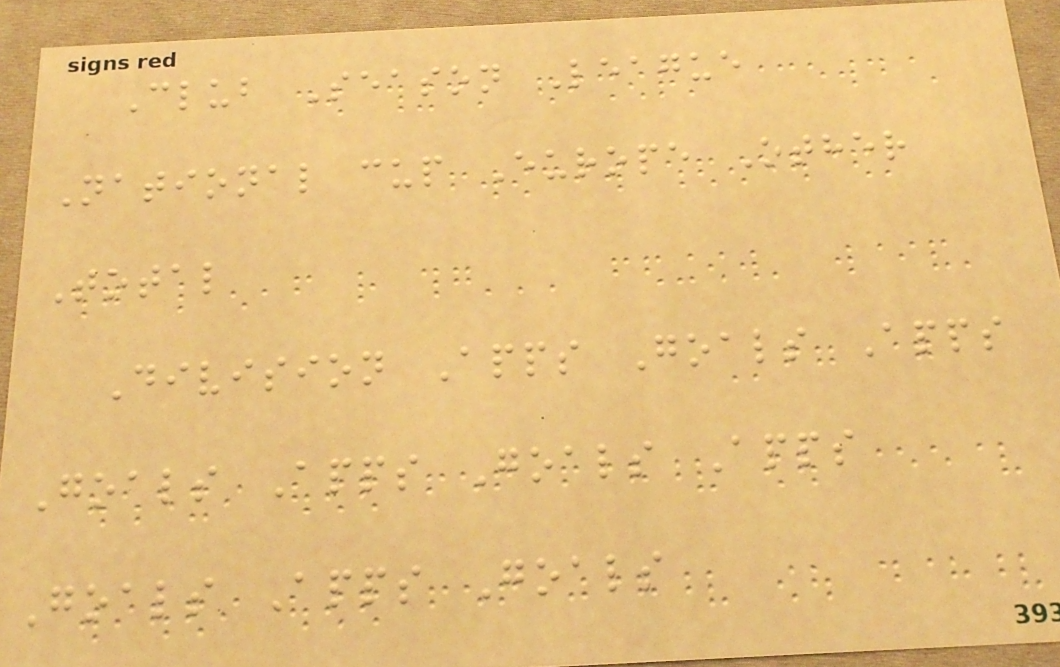Club Season League
National cup Europe Other
Total
Division Apps Goals Apps
Goals Apps Goals Apps
Goals Apps Goals
